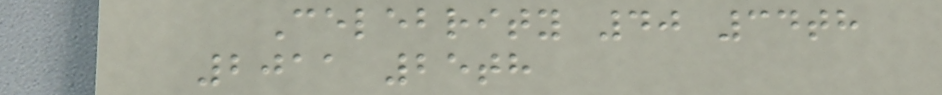Celebrity 40 34th
2011 25th
